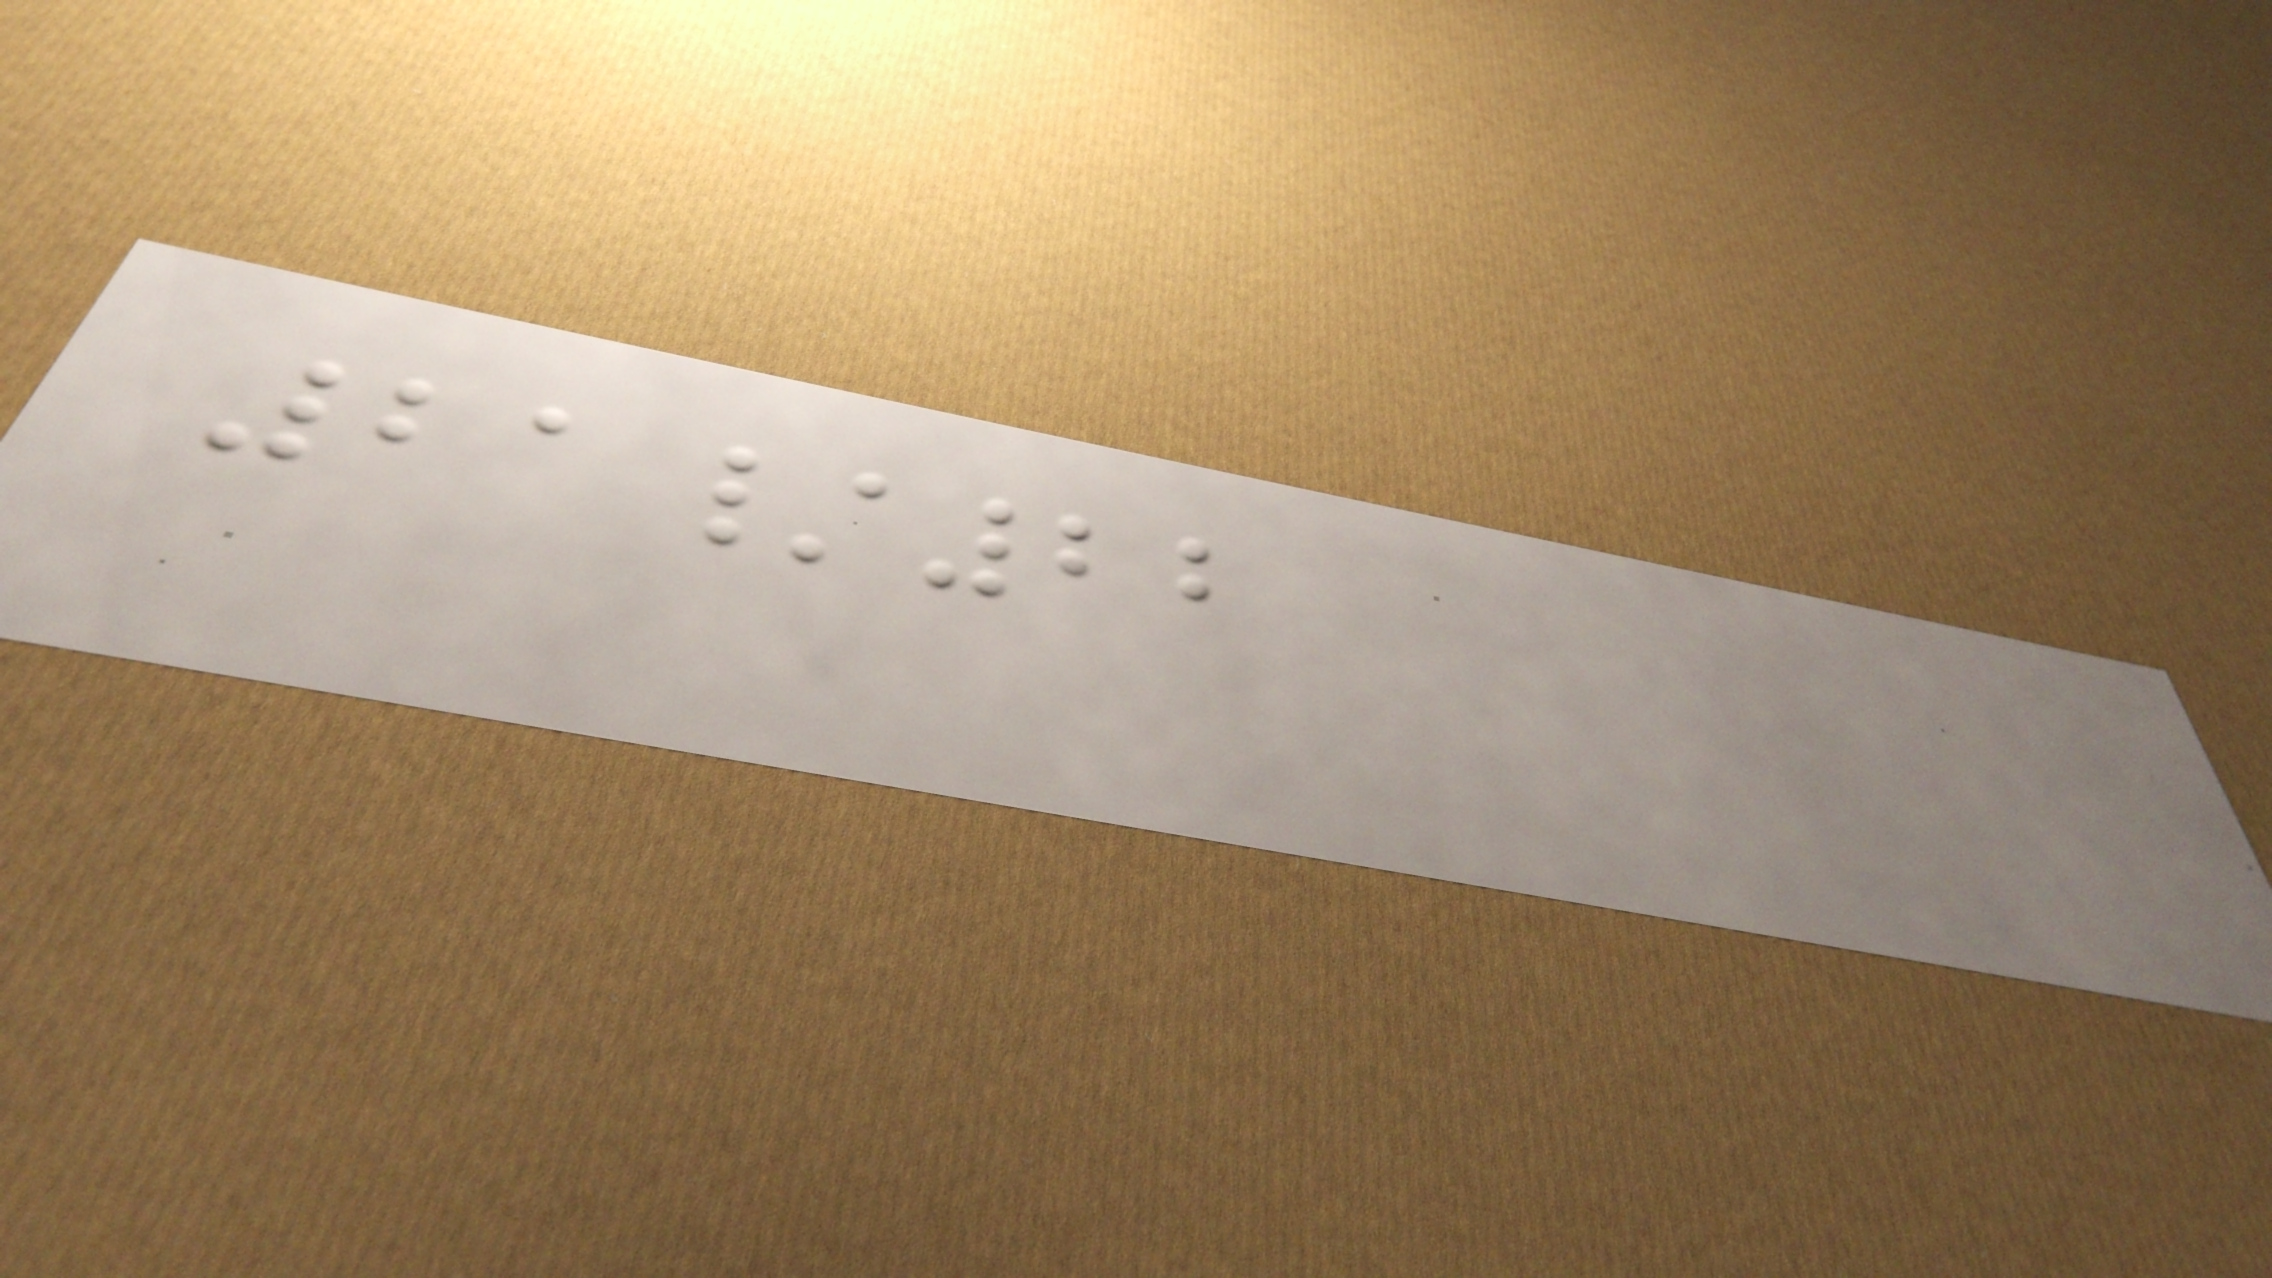21/22
